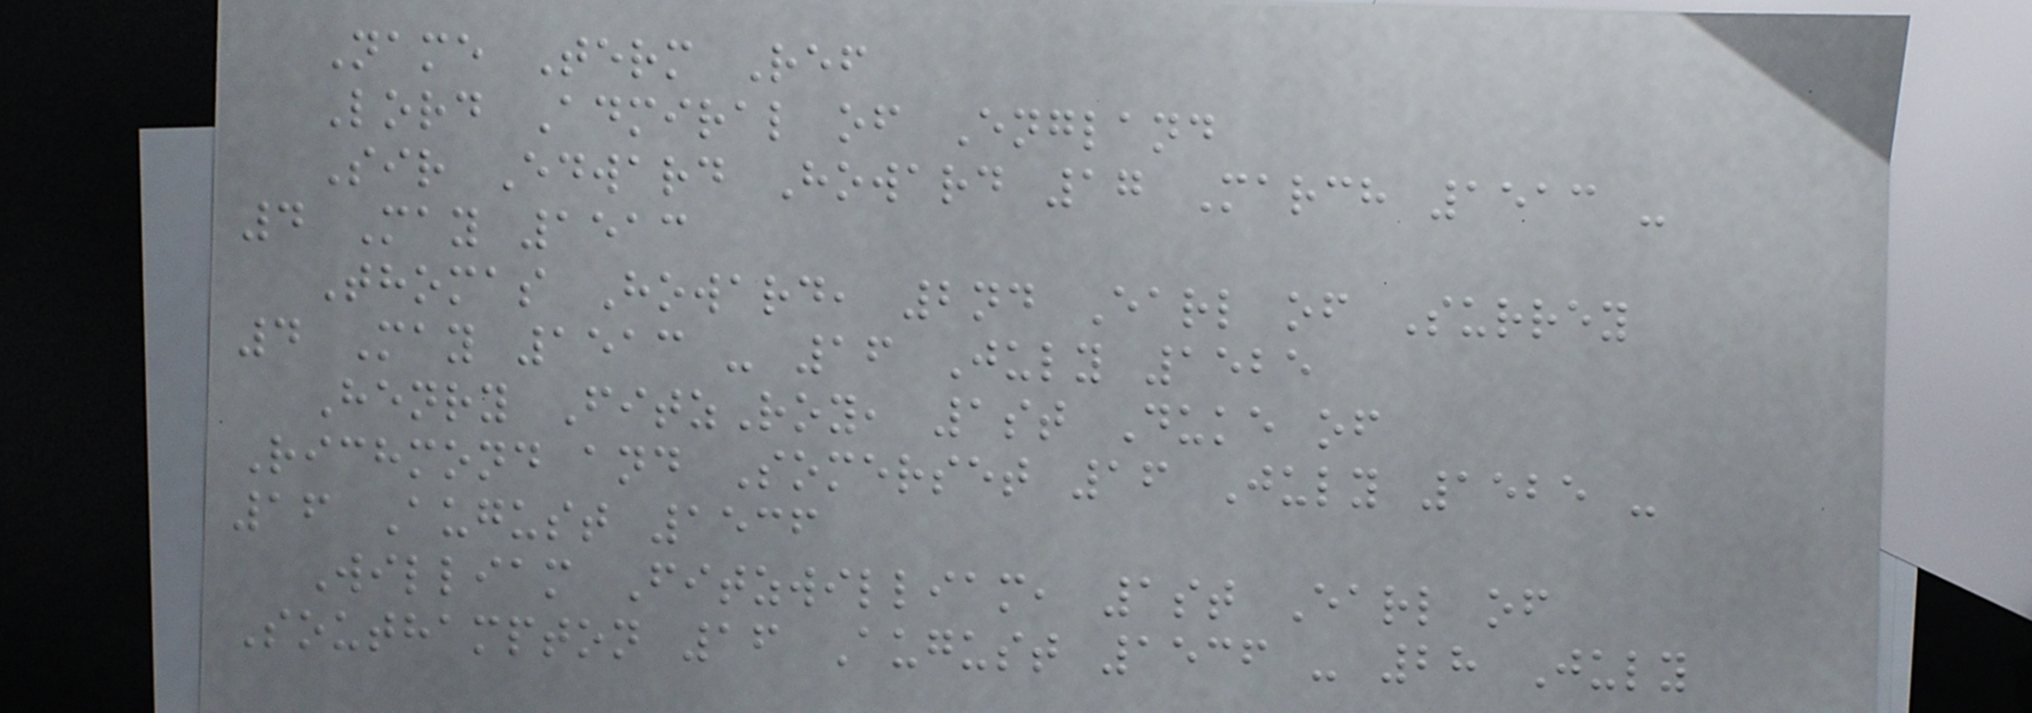Name Term Ref
Lord Admiral of England
Sir Edward Howard 17 March 1513 -
4 May 1513
Thomas Howard, 2nd Earl of Surrey
4 May 1513 - 16 July 1525
Henry FitzRoy, 1st Duke of
Richmond and Somerset 16 July 1525 -
16 August 1536
William Fitzwilliam, 1st Earl of
Southampton 16 August 1536 - 28 July
